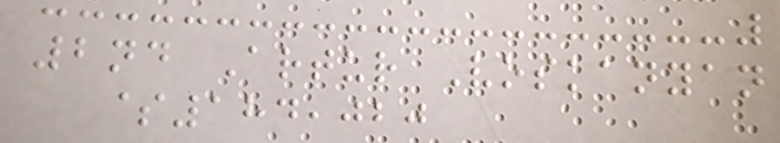2nd Artur Voskanyan
$184,020
